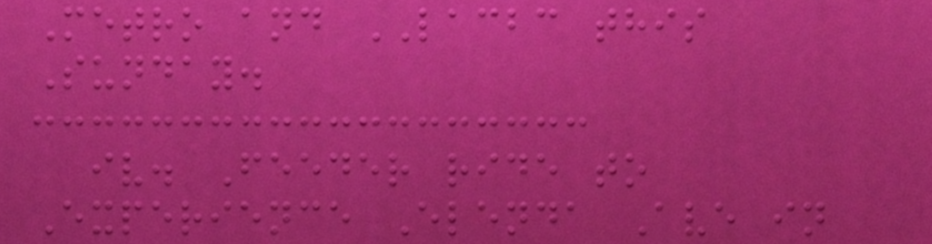Metro and LACBC this
Sunday.
iv. Feeder ride to
Experience Elenda Ave in
